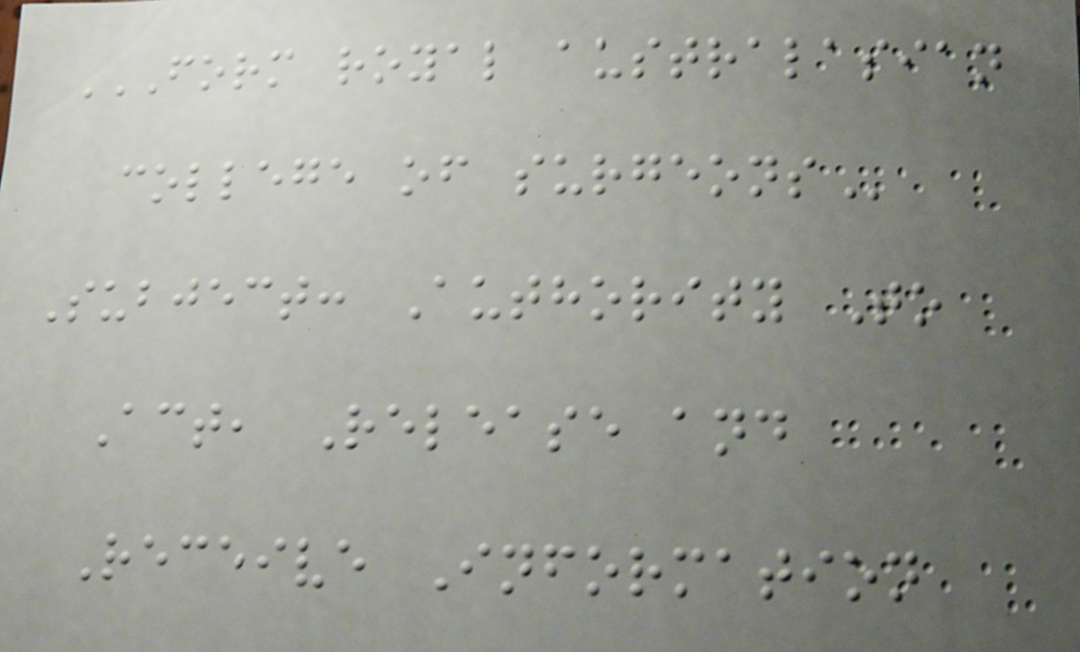FORM ROYAL AUSTRALASIAN
COLLEGE OF SURGEONS
Subject: Authority To
Act, Release and
Receive Information
